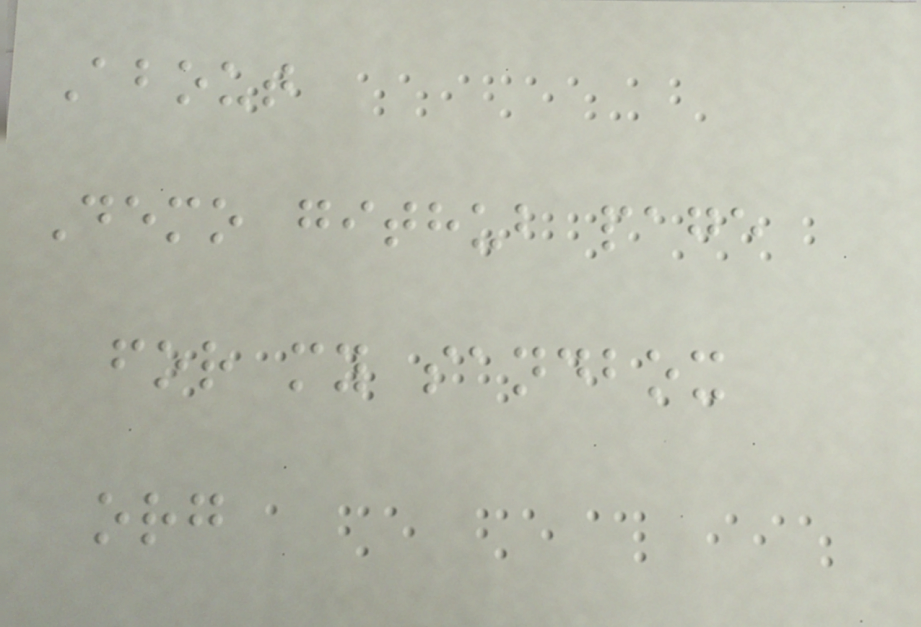About
Demo github page
for my sandbox
org
